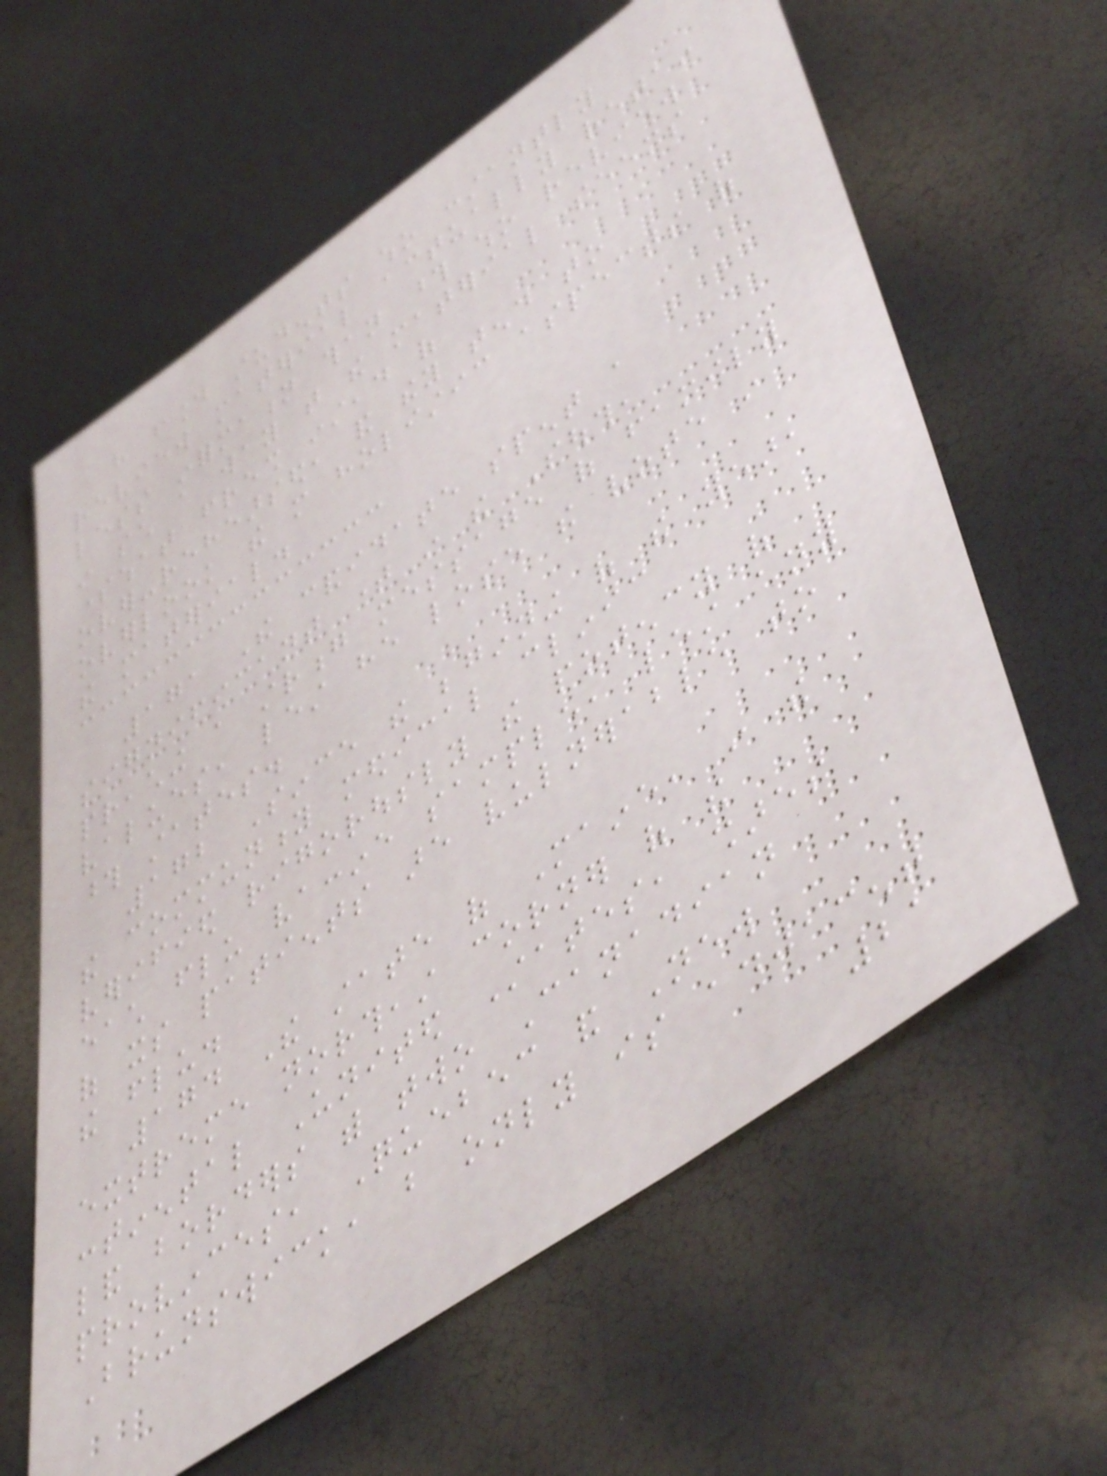have found students who constantly
review material actually retain
less information than those who review
in such a way that the material seems
somewhat fresh instead of
over-rehearsed, and they tend to
overlook the more holistic aspects of
the material.
171 The candidate spent a
significant time in the South,
preaching a strong message of family
values, lest he lose the vote in
those states.
172 Since the beginning of the year,
the community medical clinic
verified rigorously the potency of
each flu vaccine sample, lest any
of its patients are vulnerable to
the flu.
174 The state of Maine, in the
extreme northeast corner of the
continental United States, shares
land borders with two Canadian
provinces, Quebec and New
Brunswick, but only is adjacent
21
